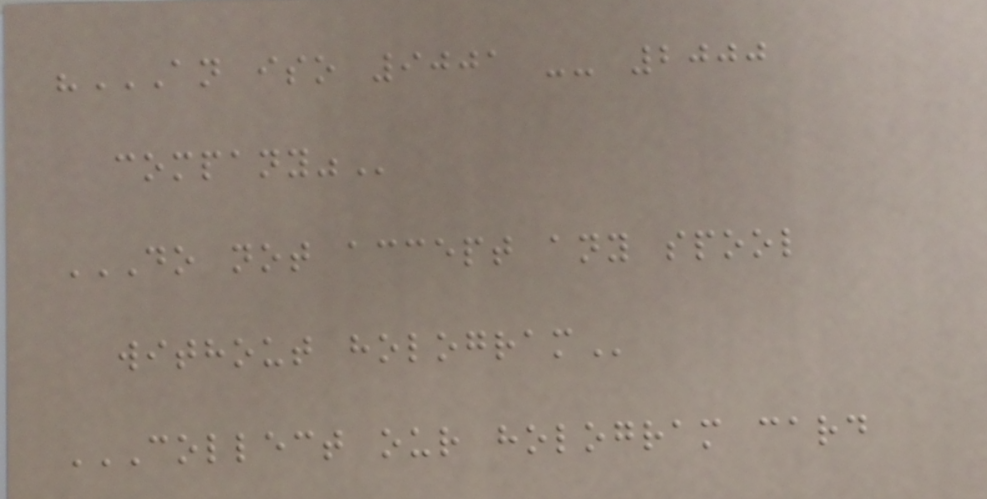"AN ISO 9001 -- 2000
COMPANY"
DO NOT ACCEPT ANY SPOOL
WITHOUT HOLOGRAM
COLLECT OUR HOLOGRAM CARD
